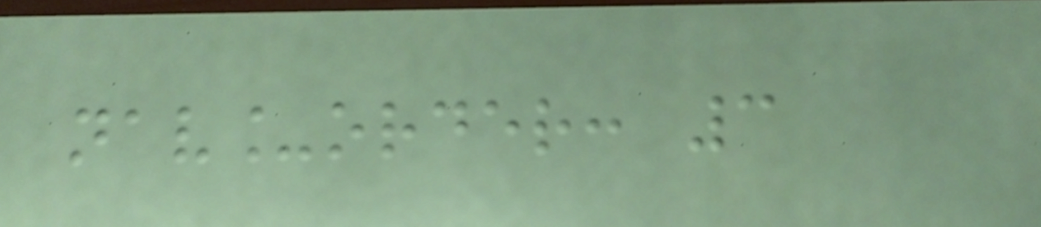nav_order: 3
